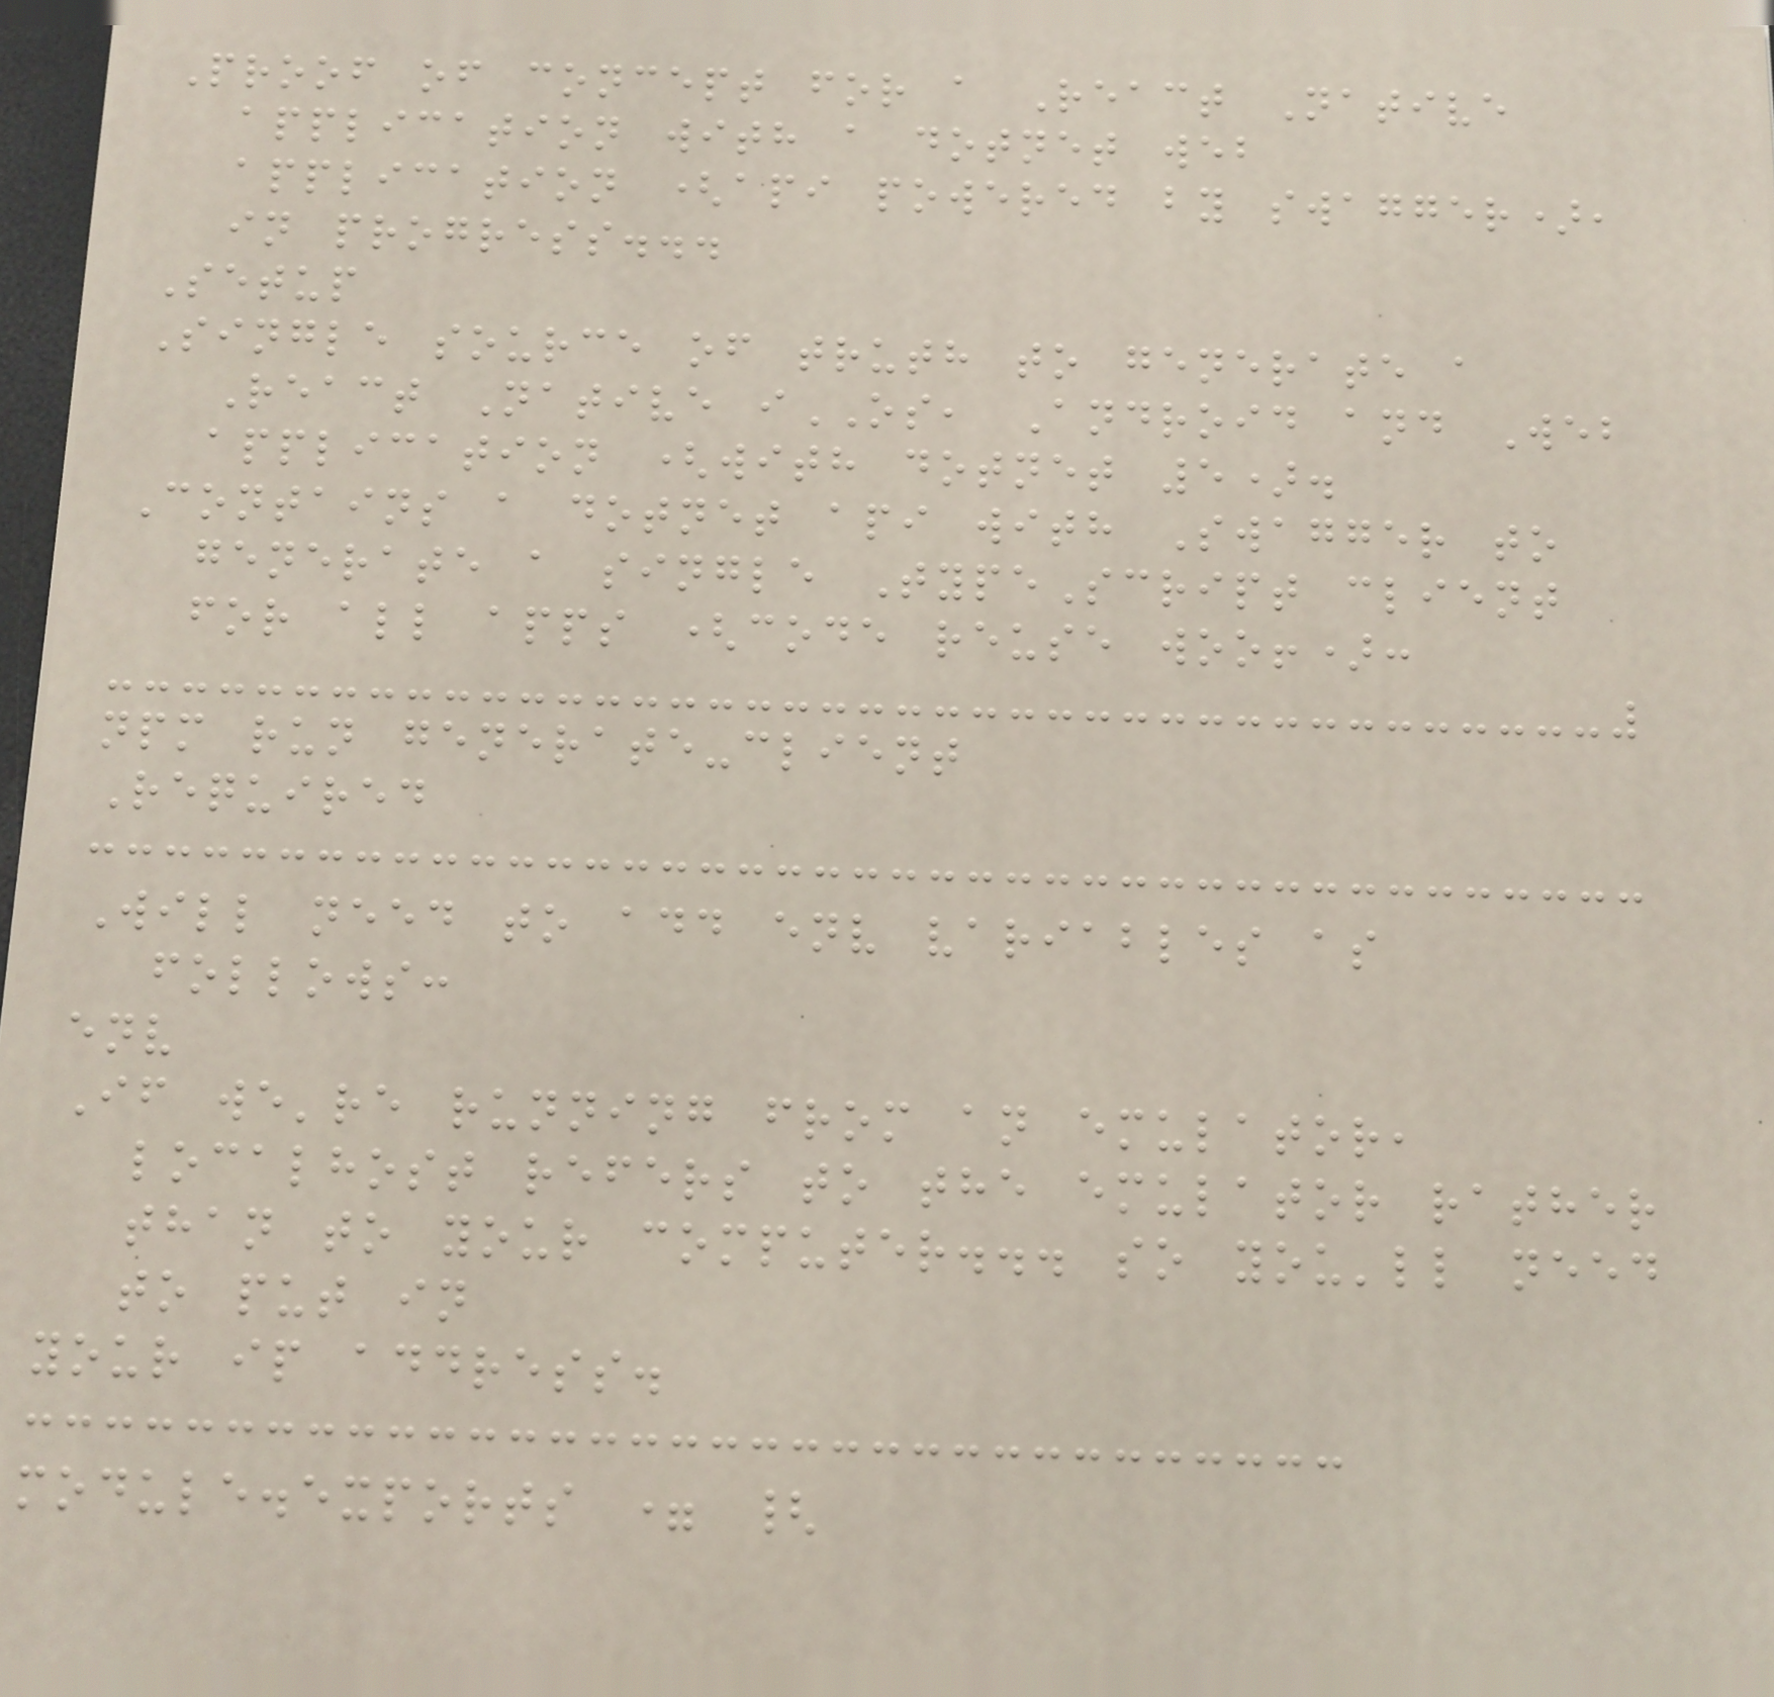Proof of concept for a React Native
application with a dotnet web
application (api powered by swagger),
in progress...
Setup
Single source of truth to generate a
React Native iOS, Android and Web
application (with dotnet 5).
Contains a dotnet api with Swagger to
generate a single TypeScript client
for all apps (code reuse woo!):
npm run generate-client
Required
Will need to add env variables as
follows:
env
If we're running from an emulator,
localhost refers to the emulator rather
than to your computer... so you'll need
to put in
your ip address.
module.exports = {
